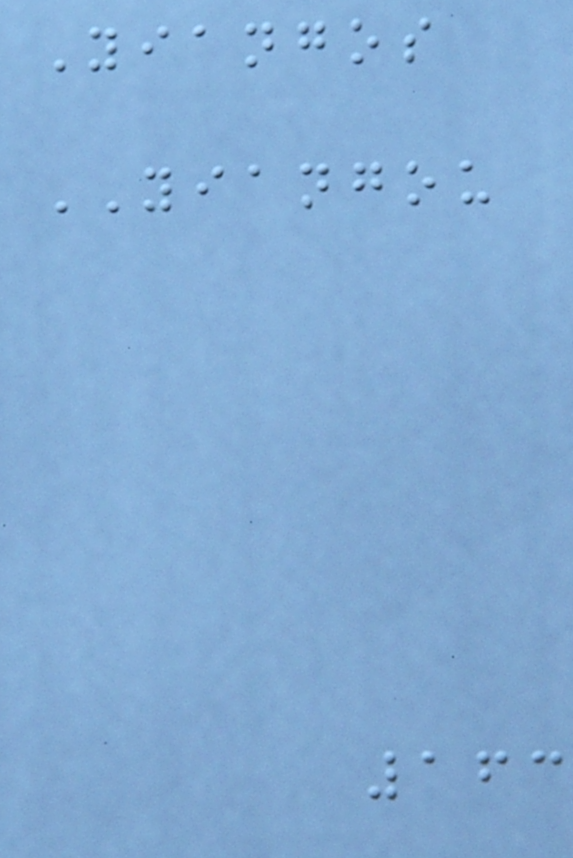Yiangos
YIANGOU
163
